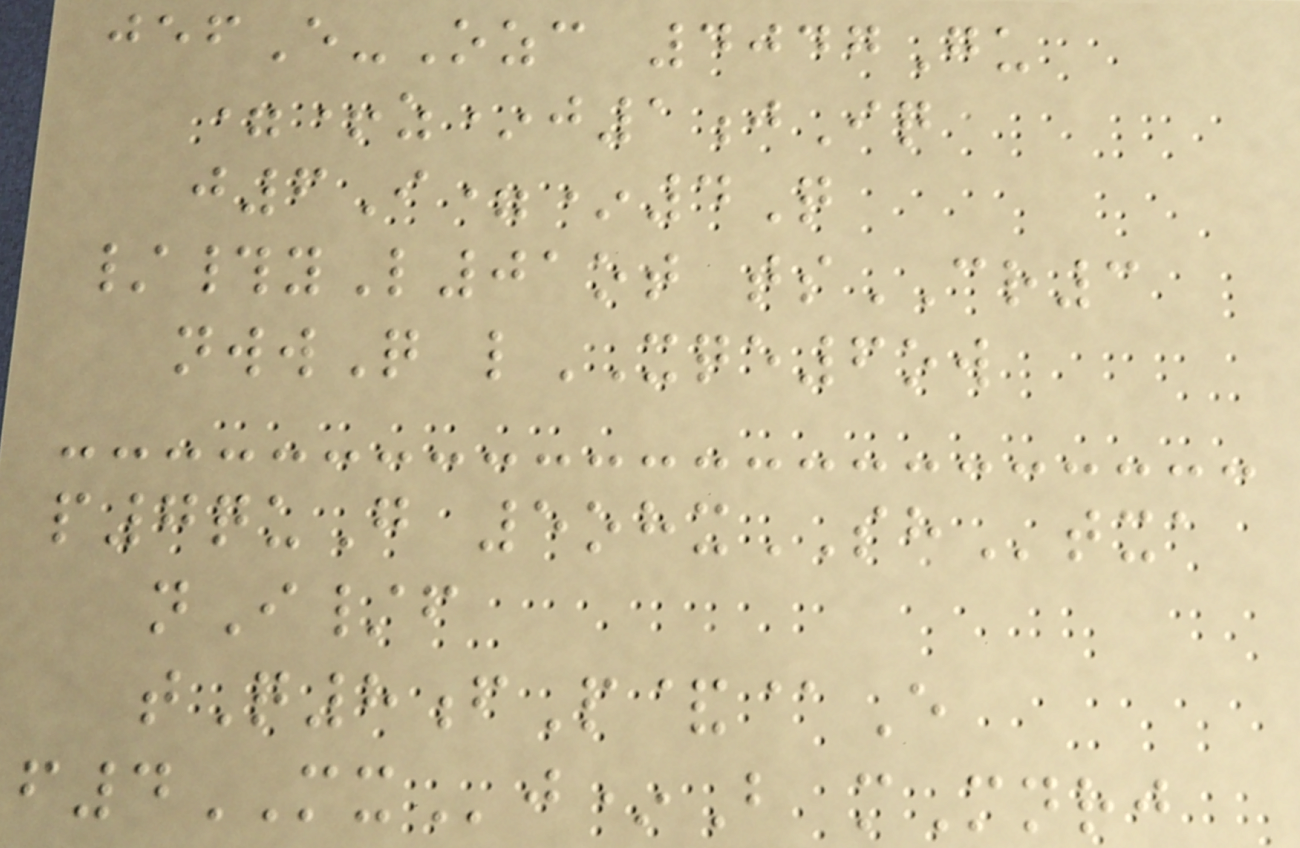jefE-Ozc 4047Gu
=+z*j1jIq
j6I=*4Q
/#yL01ot tsCR3
nwwQ lXQE6ow
p7quG 5ohxSHtxa
nI/f
tQ8fP&@E
f4MXj*B mMnrj
